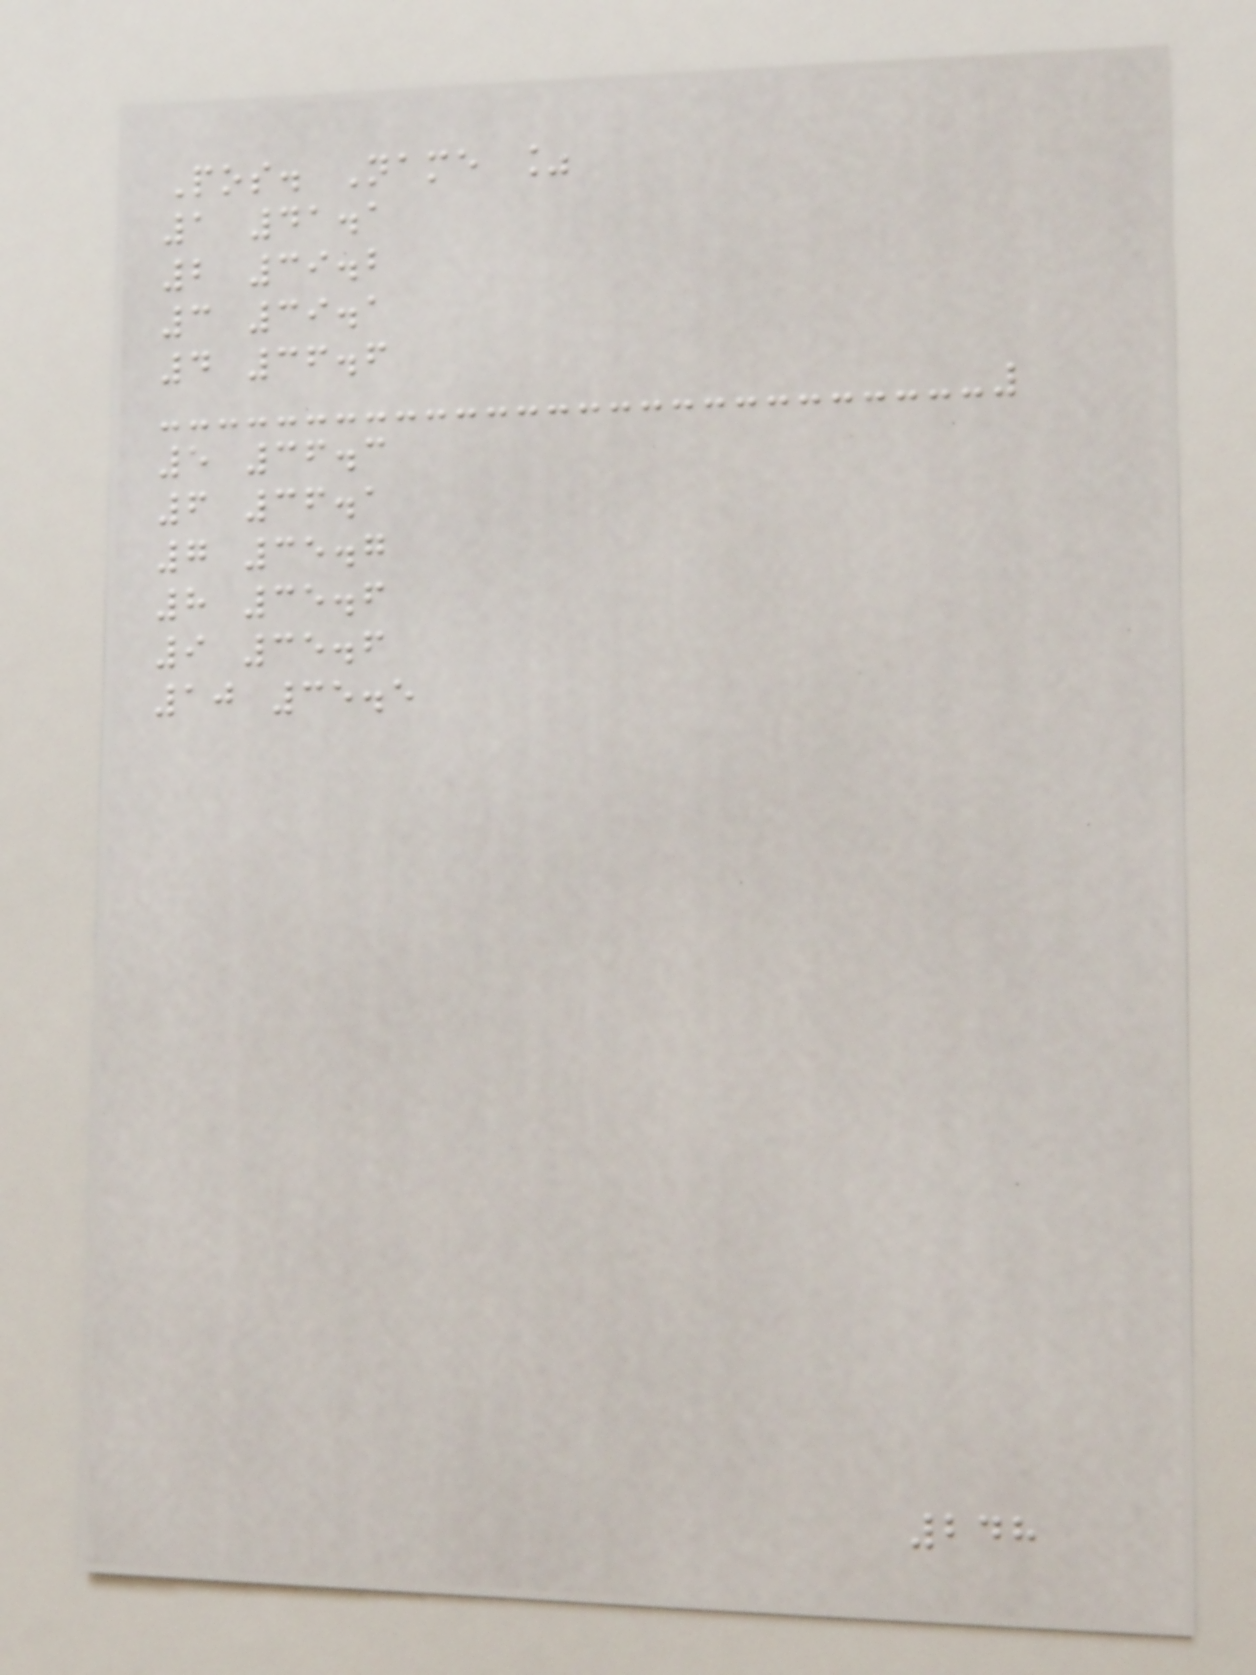Pos. Name %
1 41.1
2 39.2
3 39.1
4 36.6
5 36.3
6 36.1
7 35.7
8 35.6
9 35.6
10 35.5
248
